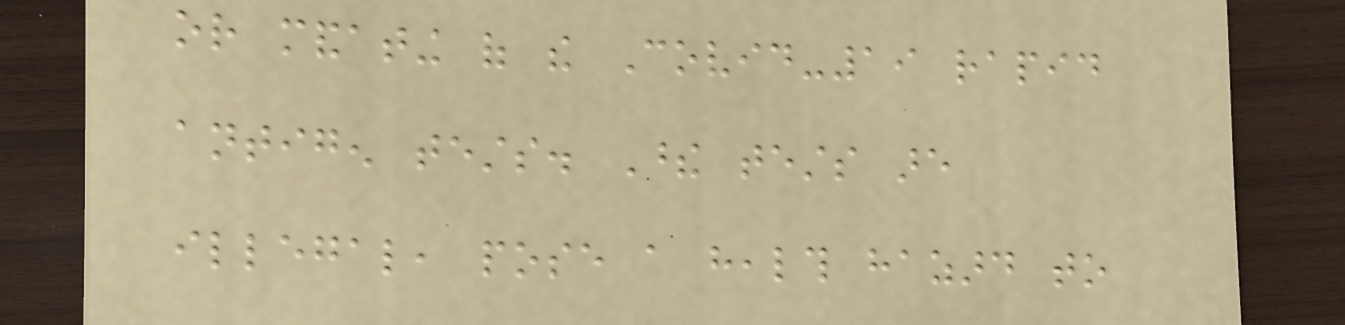or mandating of the Covid-19 rapid
antigen tests. These tests are
illegal, pose a health hazard to
